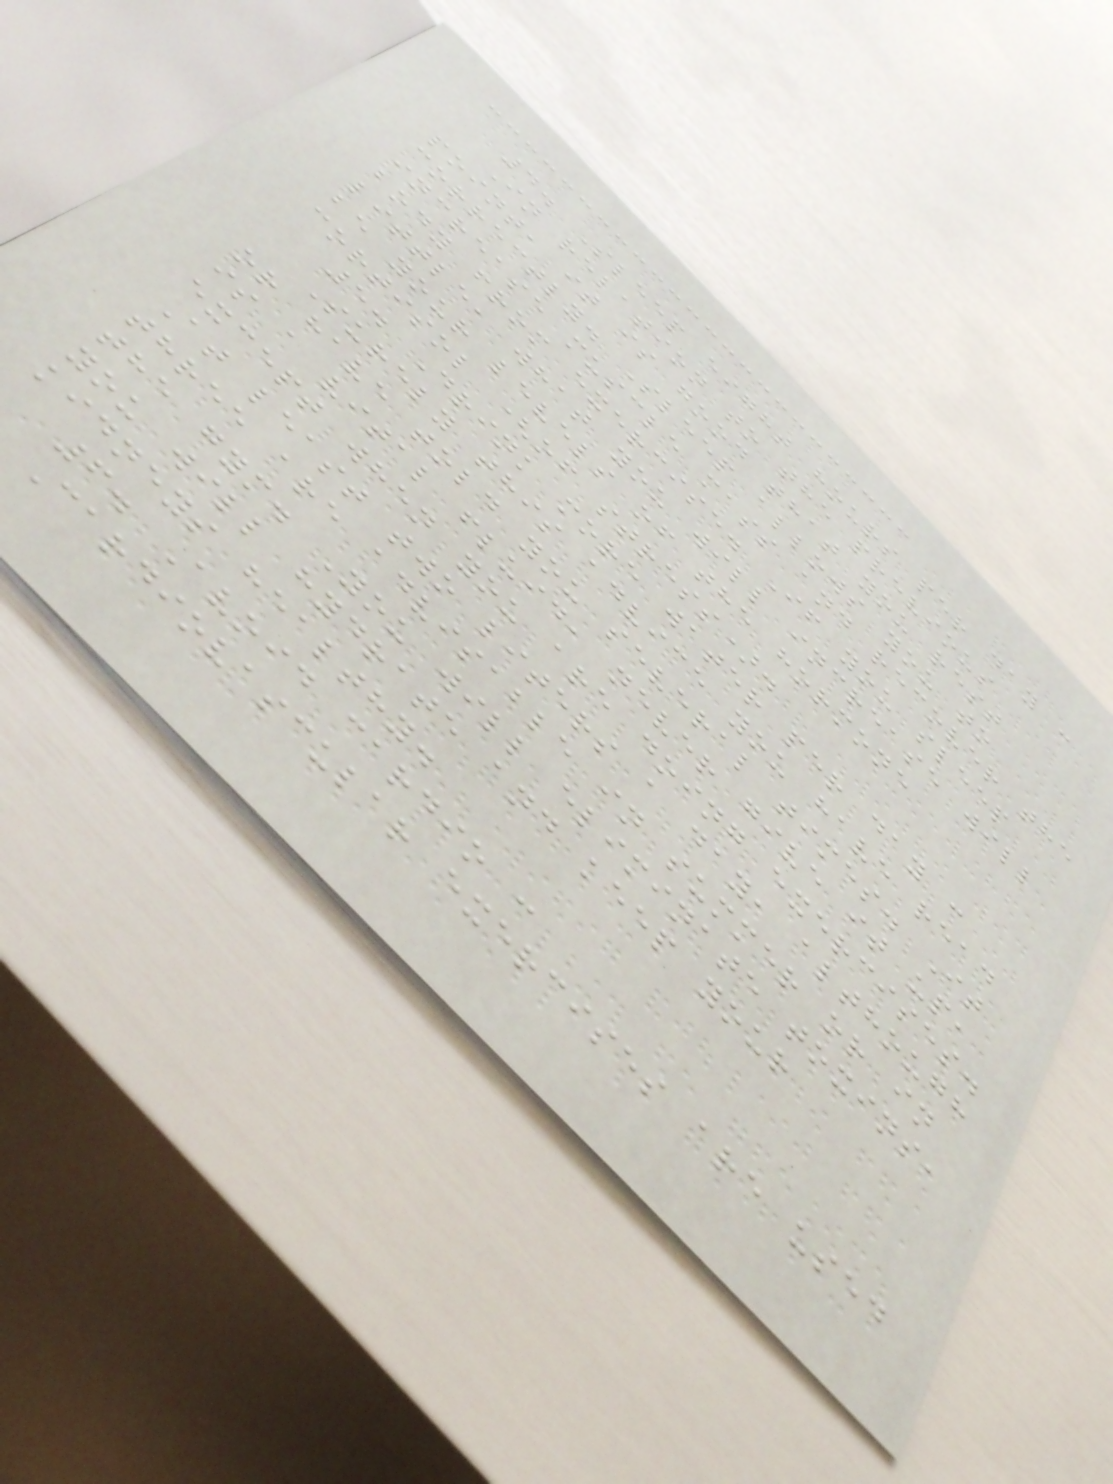4. Sleep eight hours per day :
In relation to the previous
point, it is good that you rest
correctly. Sleep allows you to
increase muscle mass and recover the
body from exercise. If you sleep
little, what you will increase will
be your levels of the hormone
cortisol (of stress).
5. Drink more water per day :
Surely this advice you have read
or have told you several times. It
is a vital fluid, never give it up,
except when you are doing exercises.
At least two liters a day, although
three are advisable in summer or in
the gym. You will eliminate toxins,
you will hydrate and keep your
kidneys healthy.
6. Avoid cardio :
Cardiovascular exercises are used
